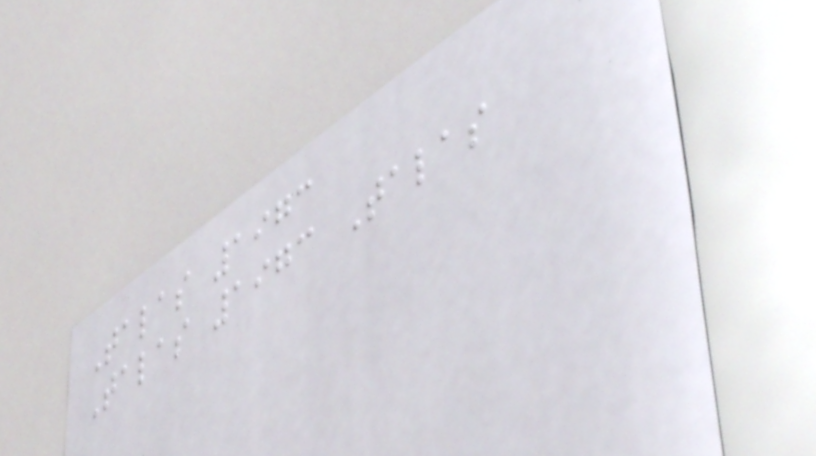Talas 1973
Talas 1973 Talas
